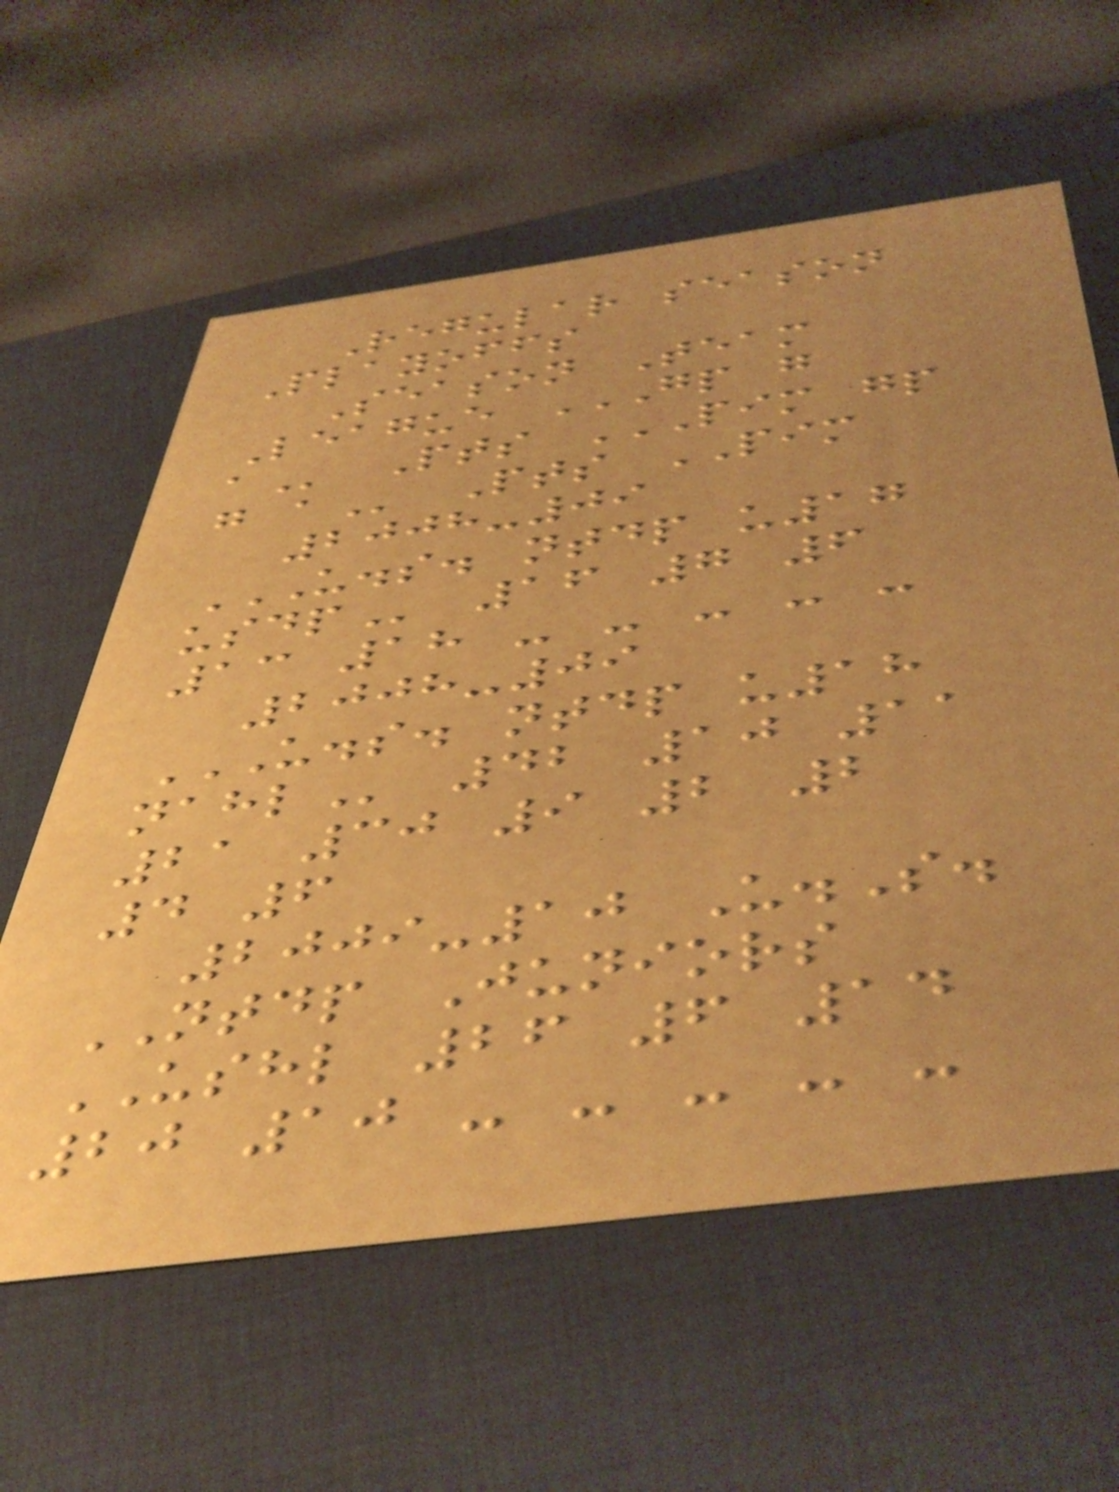Regular season
Playoffs
Season Team
League GP G
A Pts PIM GP
G A Pts PIM
2008-09
U.S. NTDP U17
USDP 16 7 6
13 18 - - - - -
2008-09
U.S. NTDP U18
NAHL 42 10 11
21 30 9 2 2
4 6
2009-10 U.S.
NTDP Juniors
USHL 26 6 14
20 10 - - - - -
